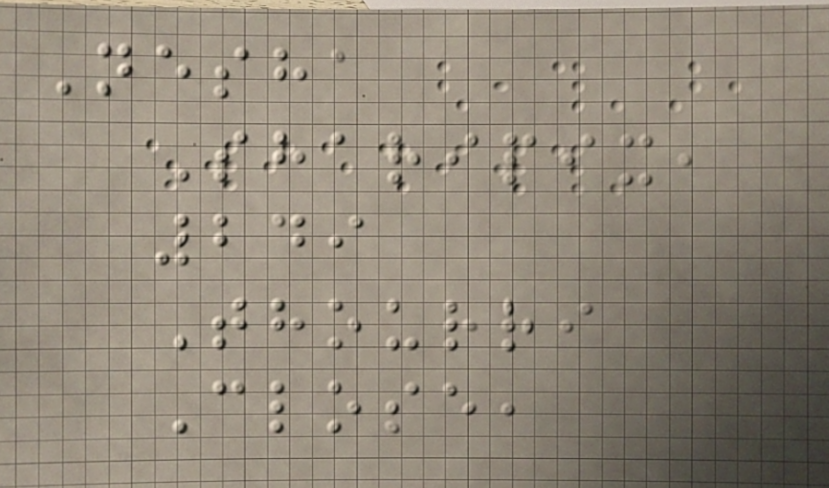Nesha
Sharipix,
249
Thourri
Close,
